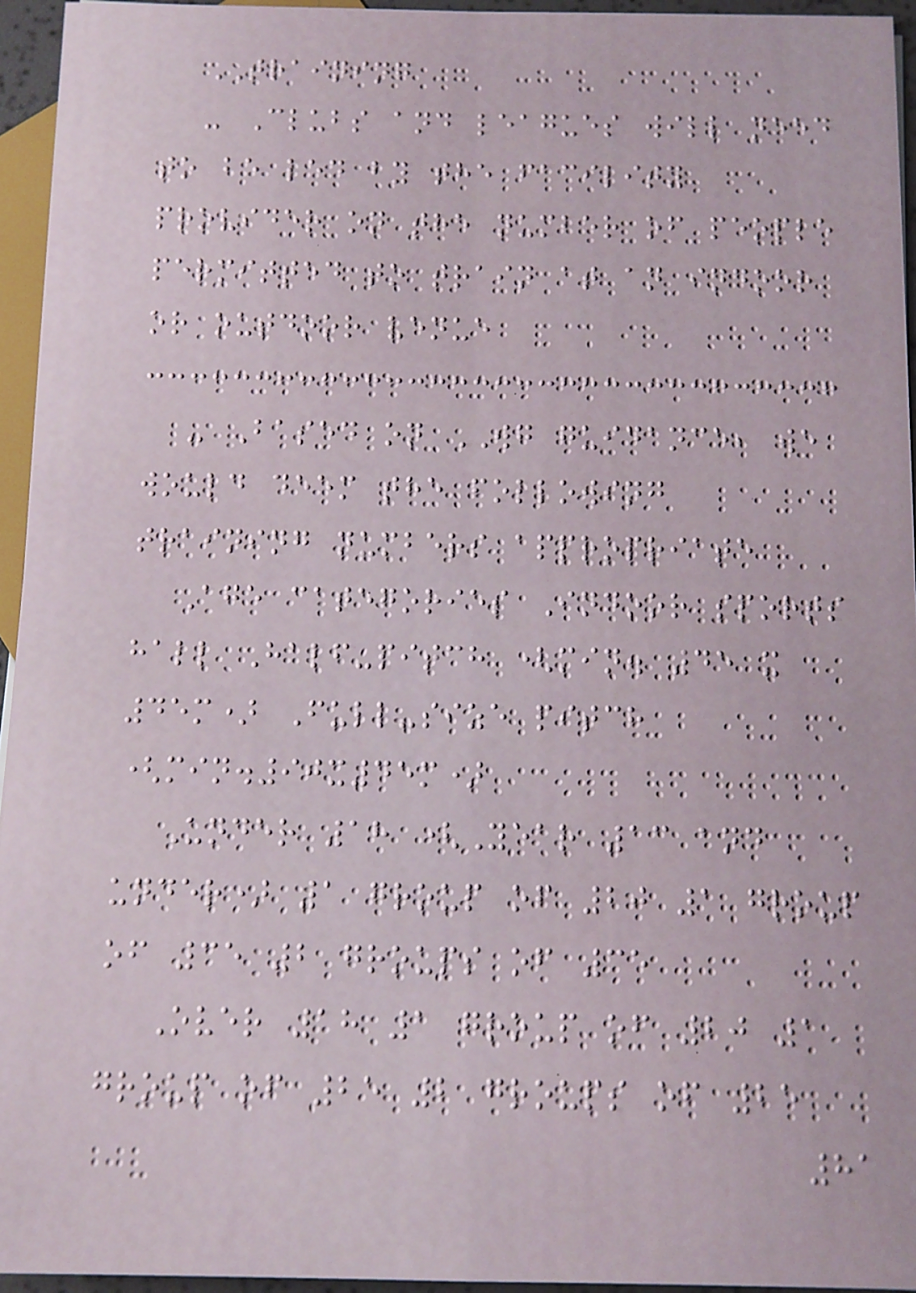TRAINING
- Clubs and leagues will need
to be led by the facility
provider on the number of people
permitted to train at an indoor
or outdoor venue
- Based on WG guidance, we
would deem the following
training numbers appropriate
Age categories Indoor sports
hall Half-pitch (min. 45 x
45m) Full-size pitch
(min.90x45m)
Under 18 (Year 13 and
under) 1 group of 20 1 group
of 35 2 groups of 35
Over 18 1 group of 20 1
group of 25 2 groups of 25
81
